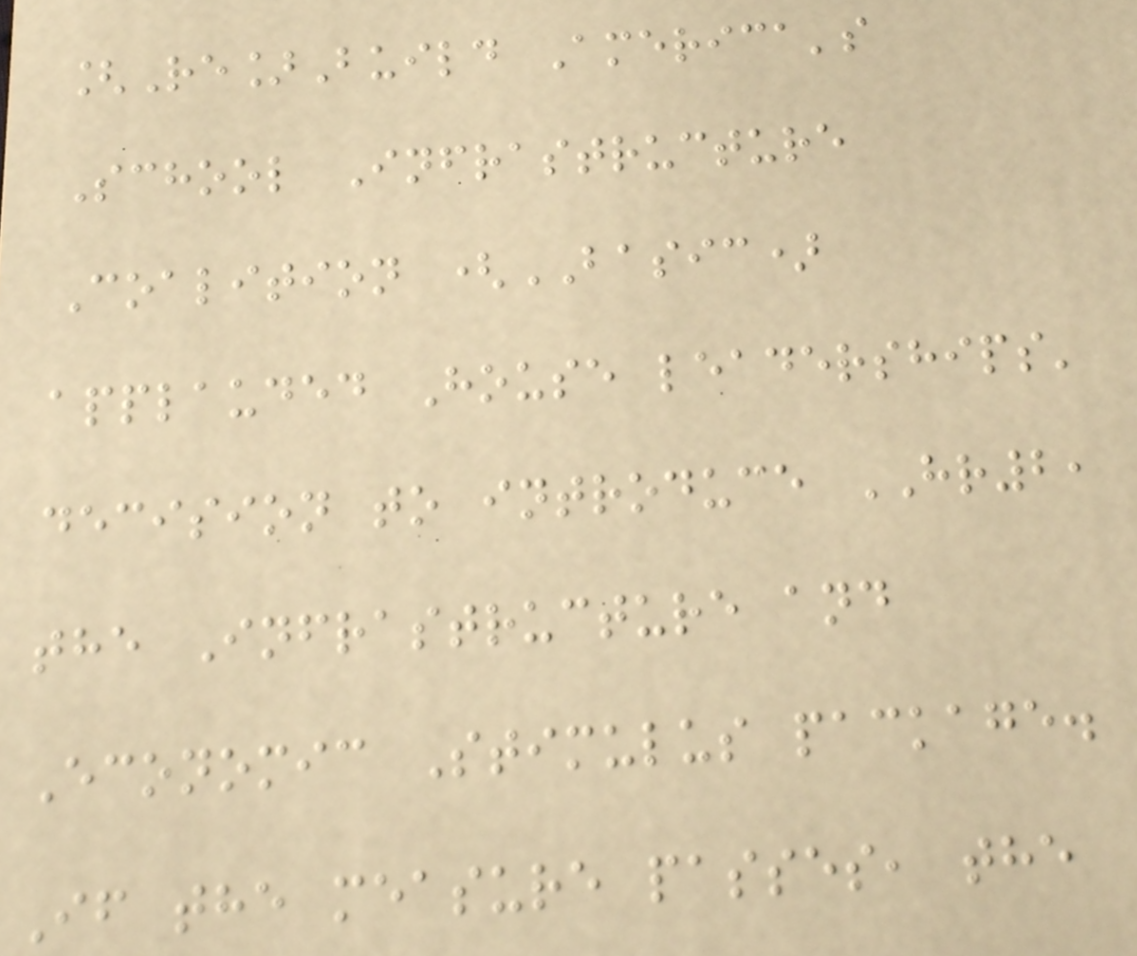[Re]Build America's
School Infrastructure
Coalition (BASIC)
applauded House leaderships'
decision to introduce HR2,
the Infrastructure and
Economic Stimulus package.
If the measure passes, the
